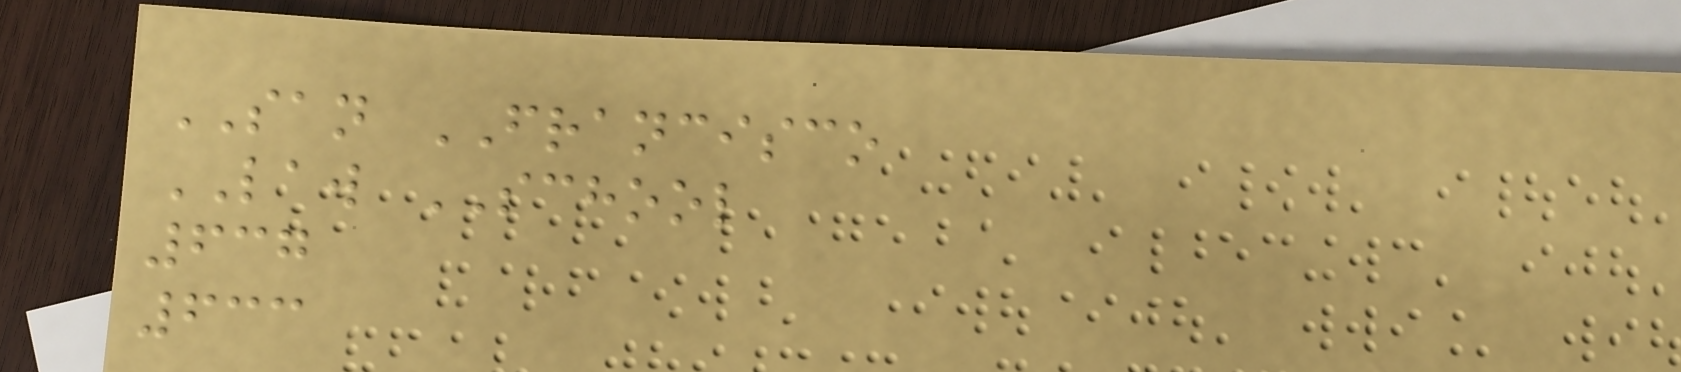SAN FRANCISCO
LAW SCHOOL
637
633
